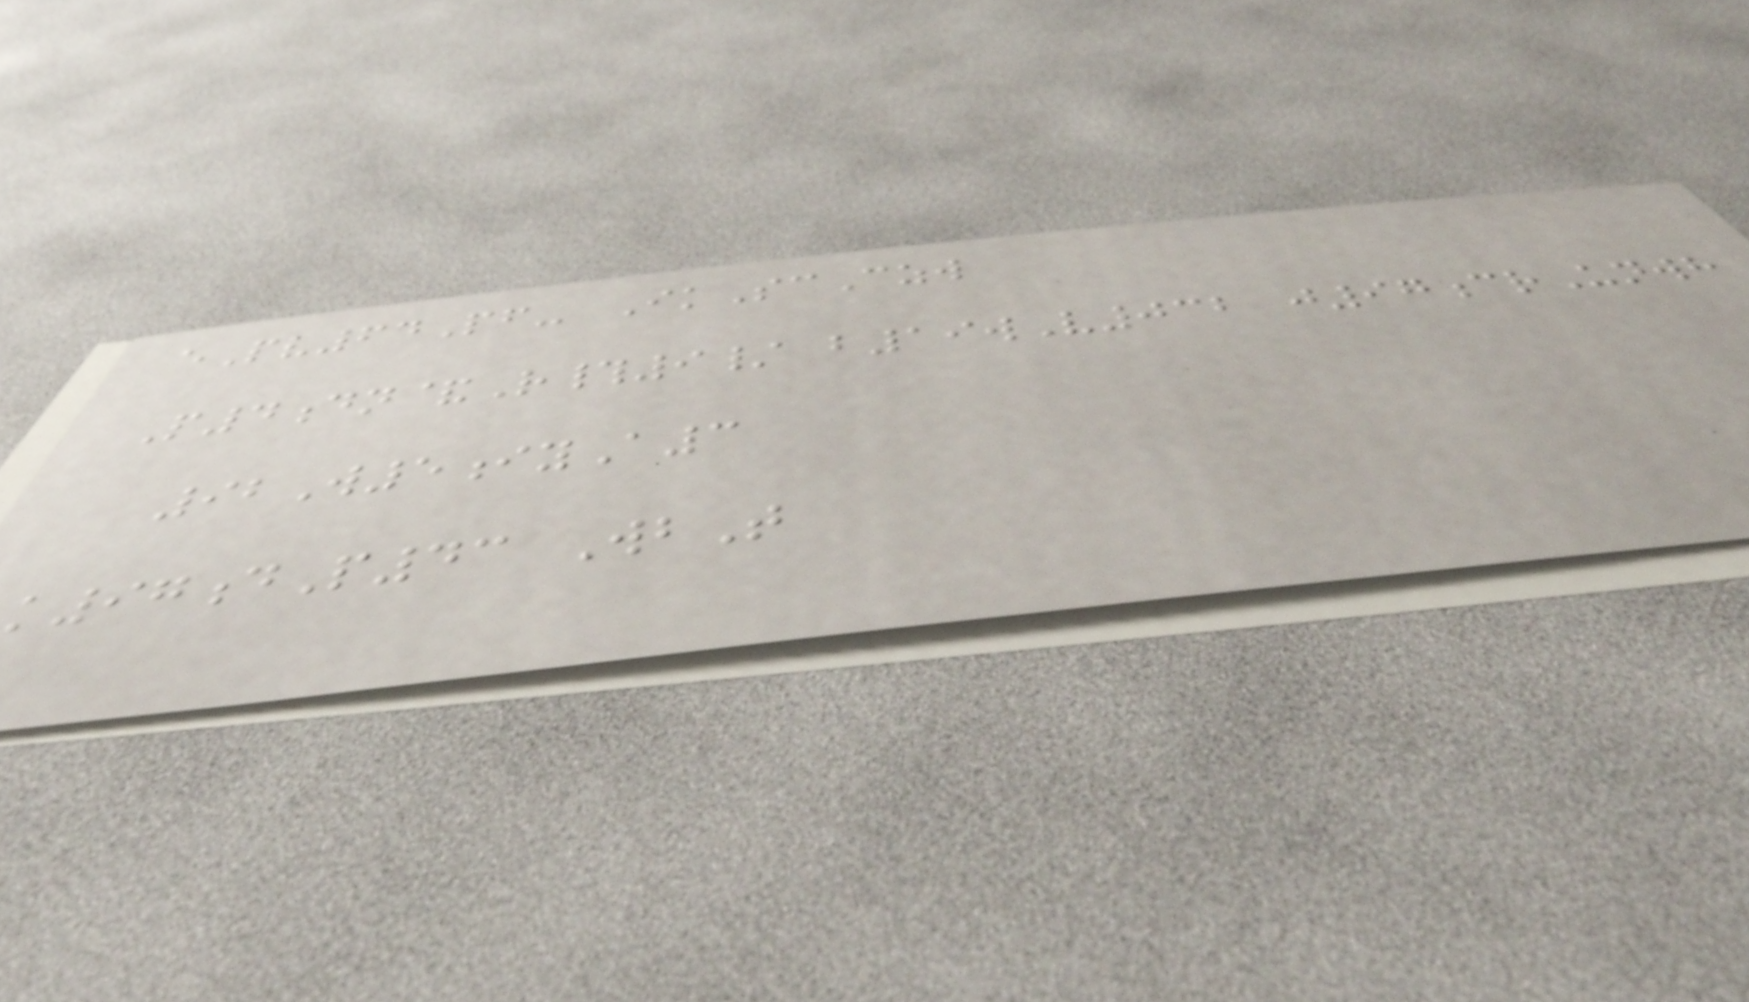ePv64Pf- IkScCzw
P4dn&R#9/ b19wV032 j97crUnwh
92W5iyA3
k97dP43 WbT
